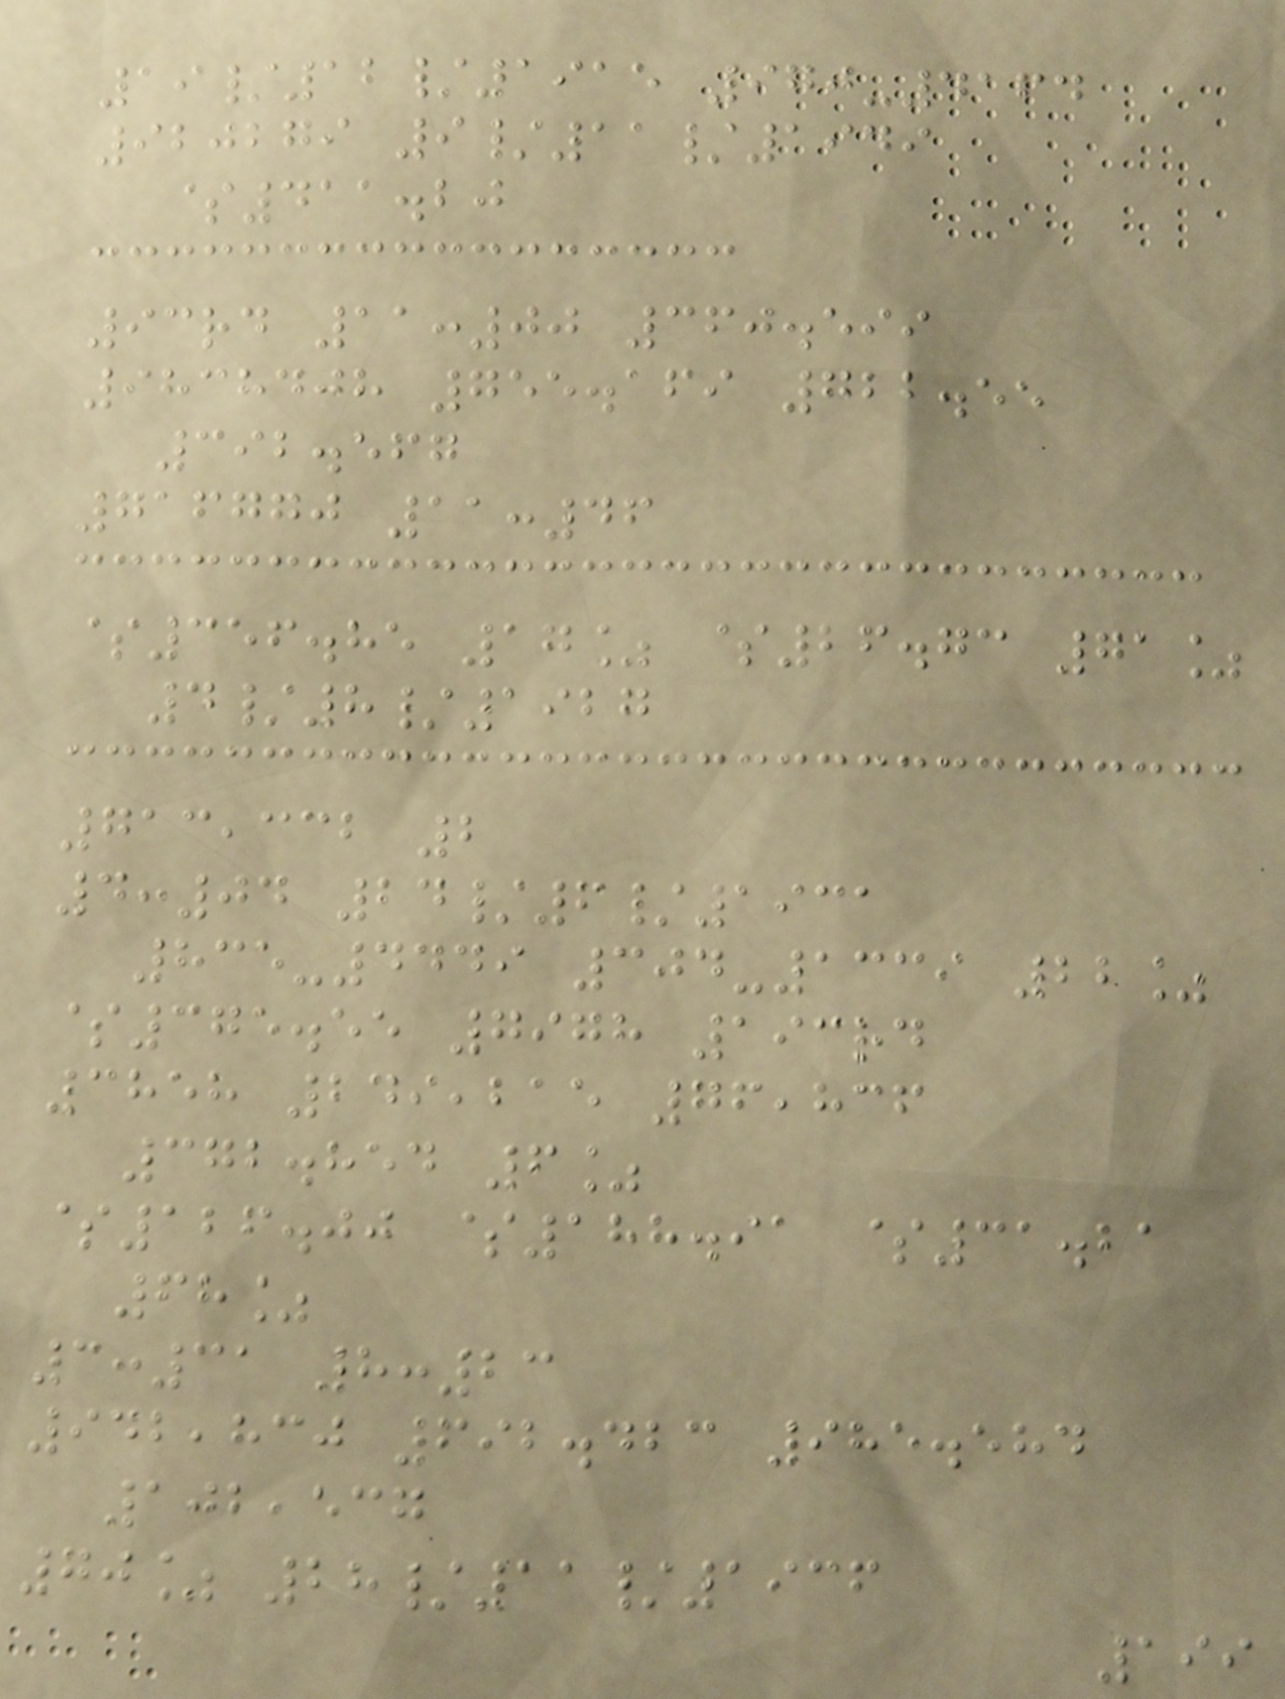19/12/1915 970-4164
920279 9/11/1949
$411.20
93rd 11:00 360.599
9838408 755.169 722.55
392.567
716770 11:46
$356.85 17% $26.73 71%
4/8/1927
713,332 2
4:04 24/6/1931
835-4449 304-1339 22%
$375.55 7978 193rd
3858 249,215 76,836
372.854 6%
$126.00 $188.91 $31.21
68%
3:31 8:23
942,830 692.423 985.584
102,537
70% 28/11/1936
199
